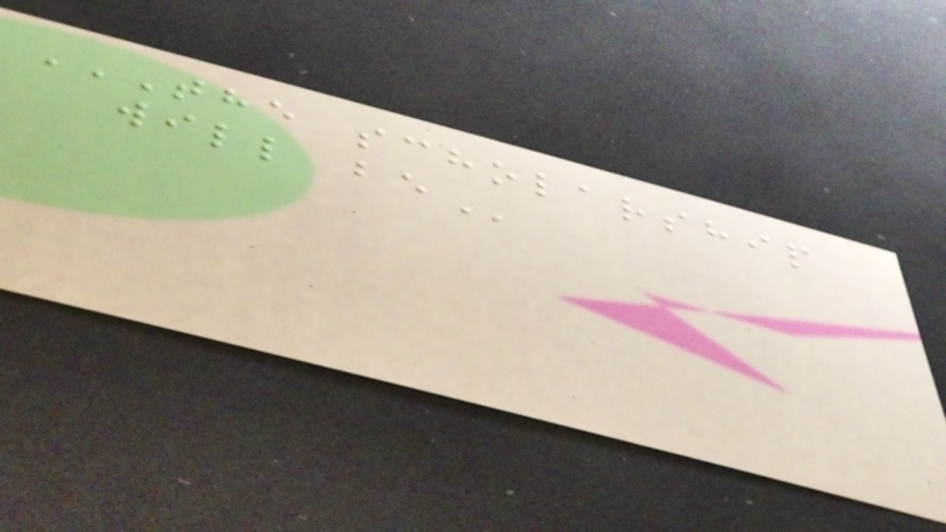THE SCHOLARSHIP
WILL BE
